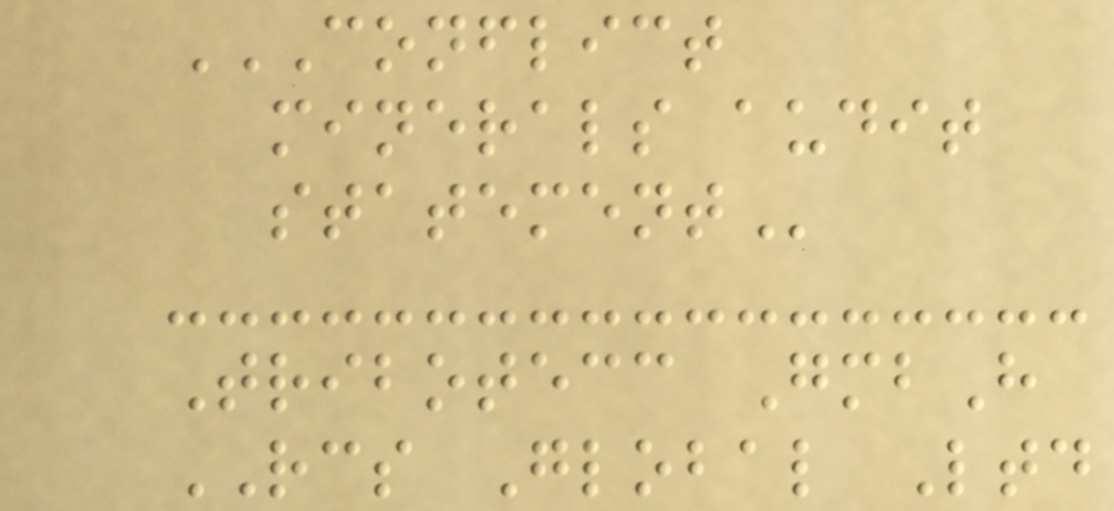CONFLICT
MINERALS AUDIT
STATEMENT
Tribotecc GmbH
RCS Global Ltd
